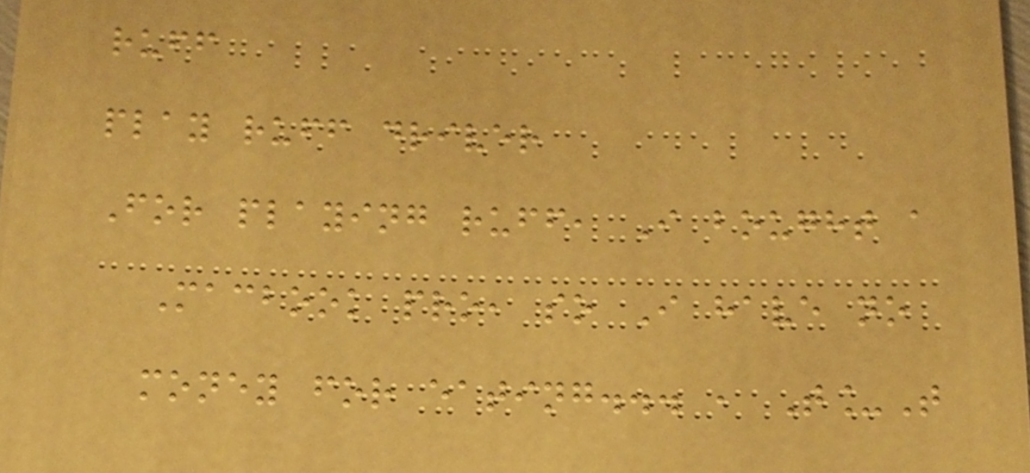ruff
play ruff driver
For playing ruff, I bought a
Macbook pro, so I have no
money for eating... , T_T
